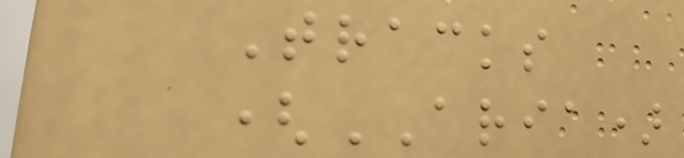Tracks
(ARIA)
